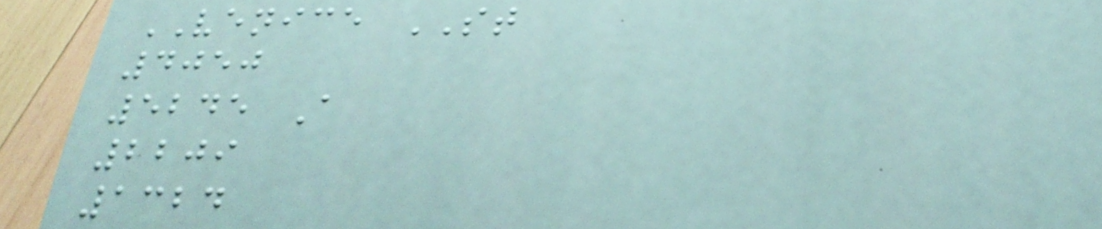VENICE ST
4050
5245 A
2209
1324
